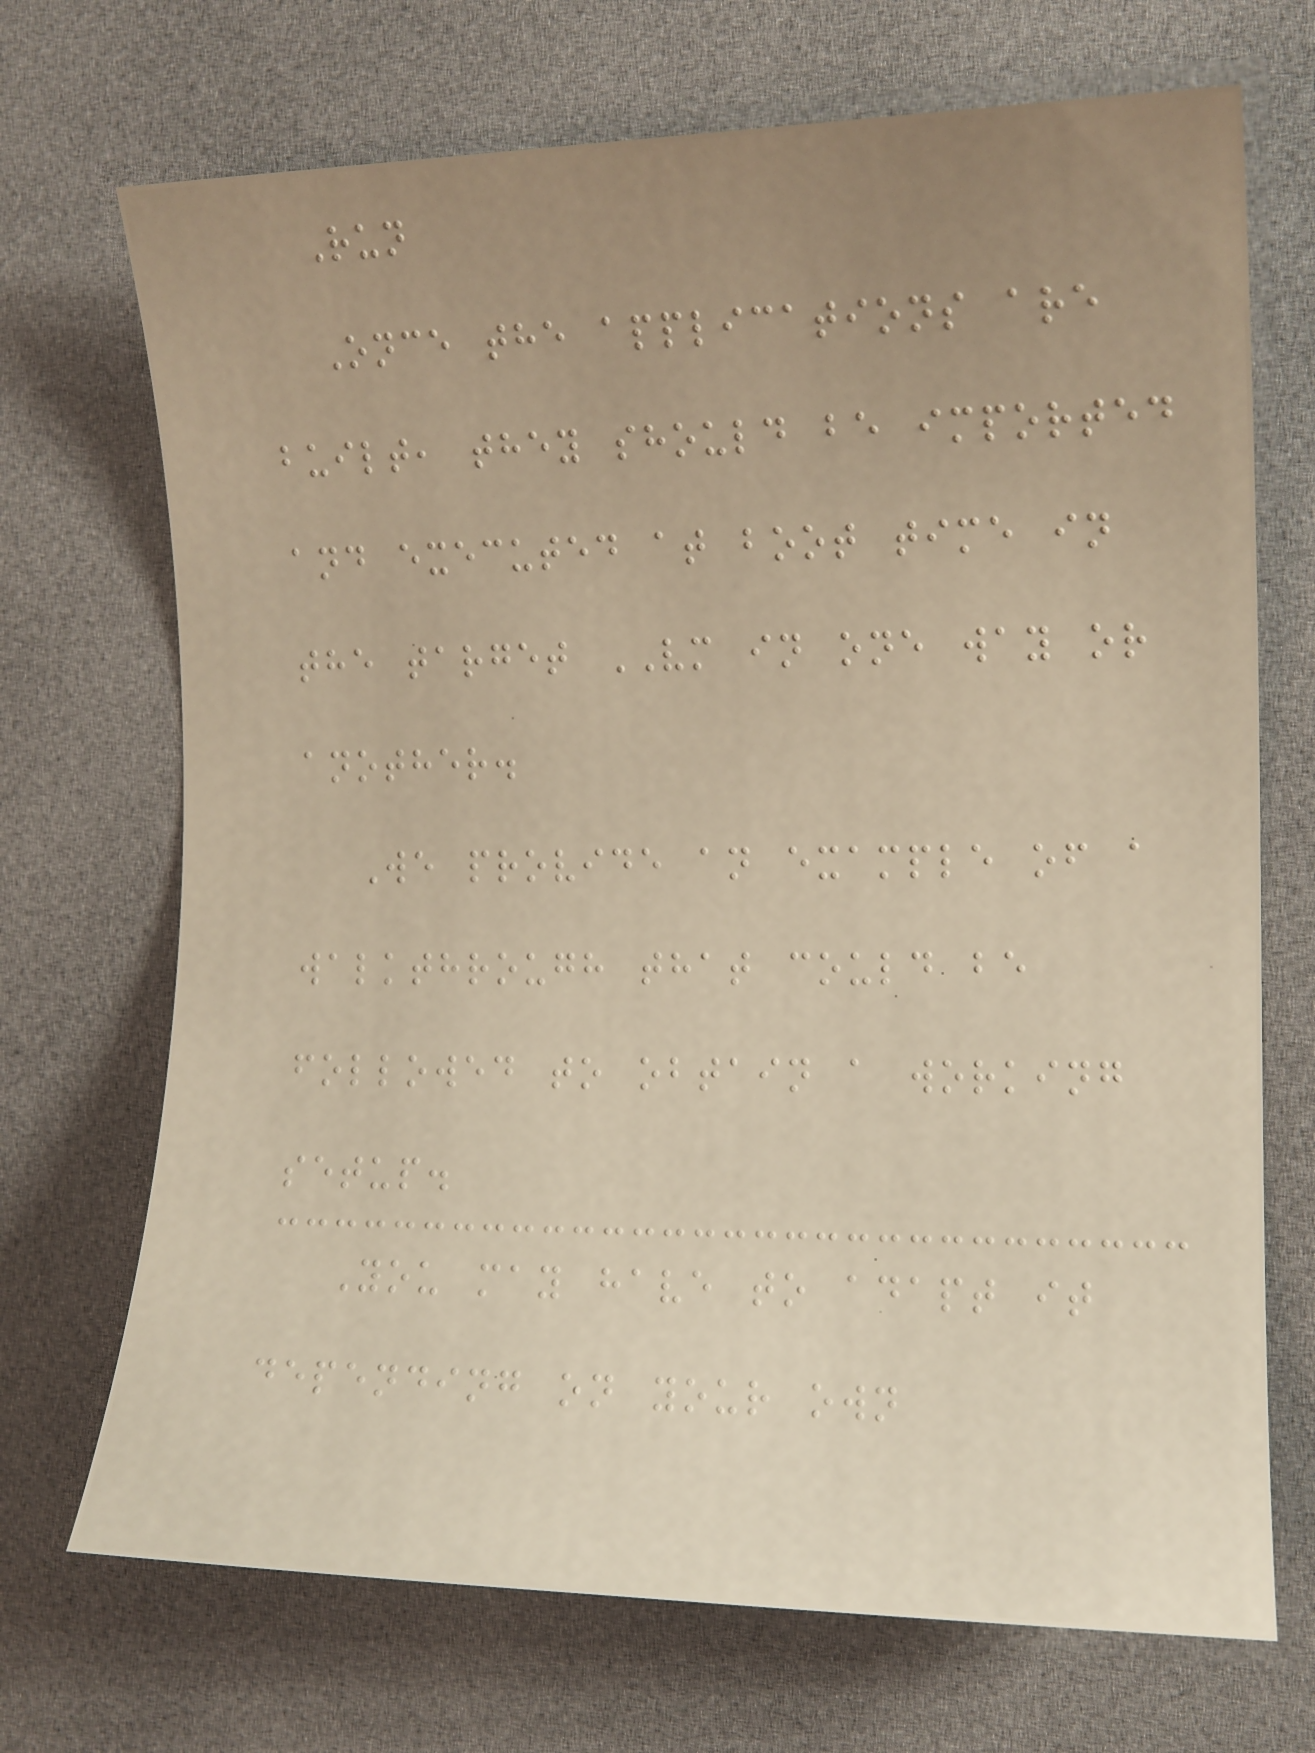Run
Once the applications are
built, they should be imported
and executed at boot time in
the target VM in one way or
another.
We provide an example of a
walkthrough that could be
followed to obtain a working
setup.
You may have to adapt it
depending on your own
